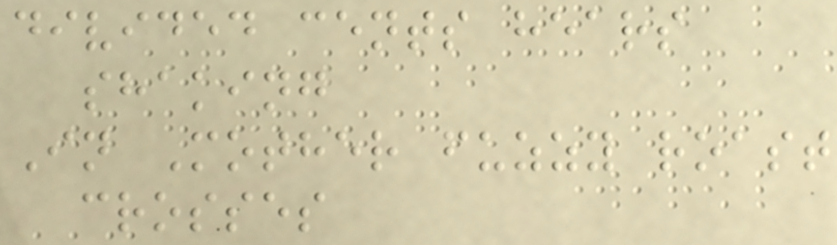divided cents hears
shaking
In Mother fuzzy roast
crosses
